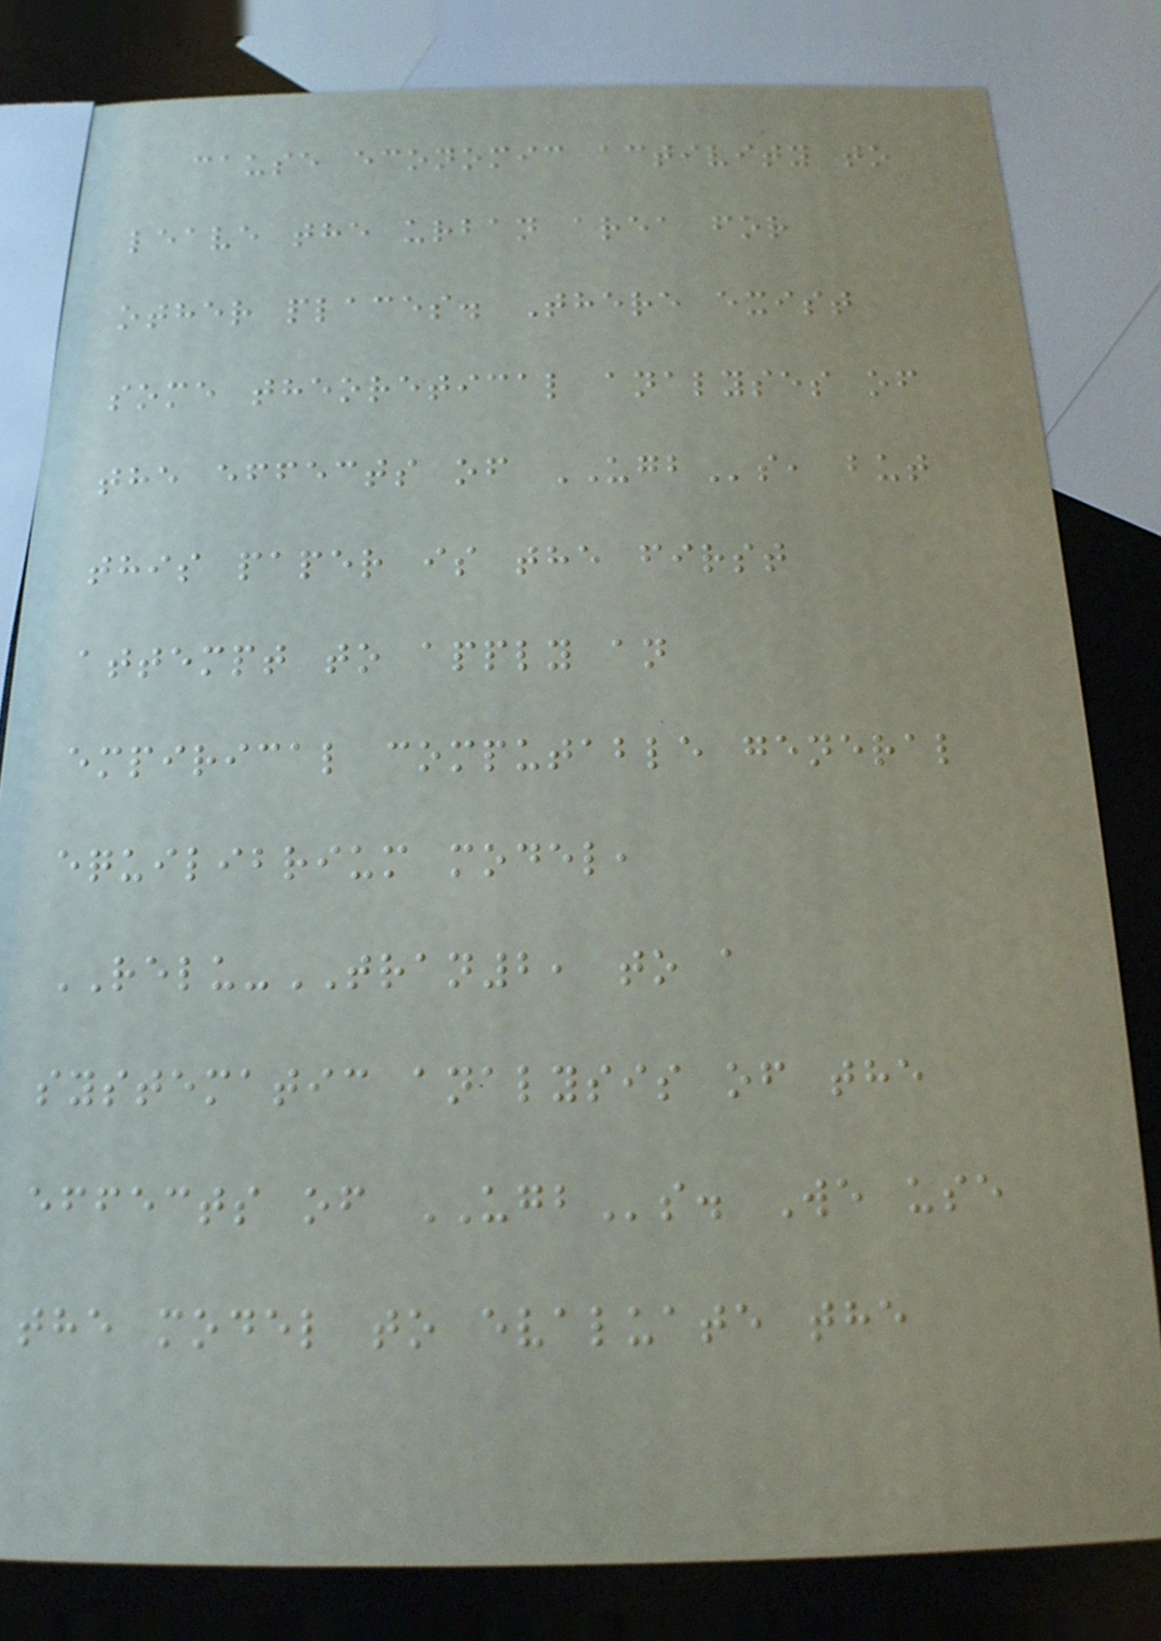cause economic activity to
leave the urban area for
other places. There exist
some theoretical analyses of
the effects of UGBs, but
this paper is the first
attempt to apply an
empirical computable general
equilibrium model,
RELU-TRAN2, to a
systematic analysis of the
effects of UGBs. We use
the model to evaluate the
